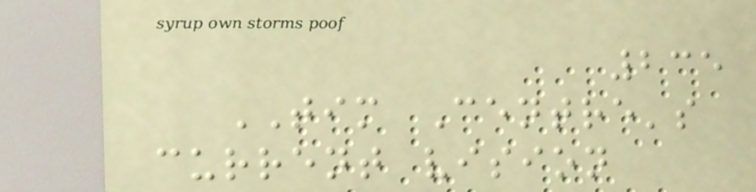235
TIM Centre's
current vision
